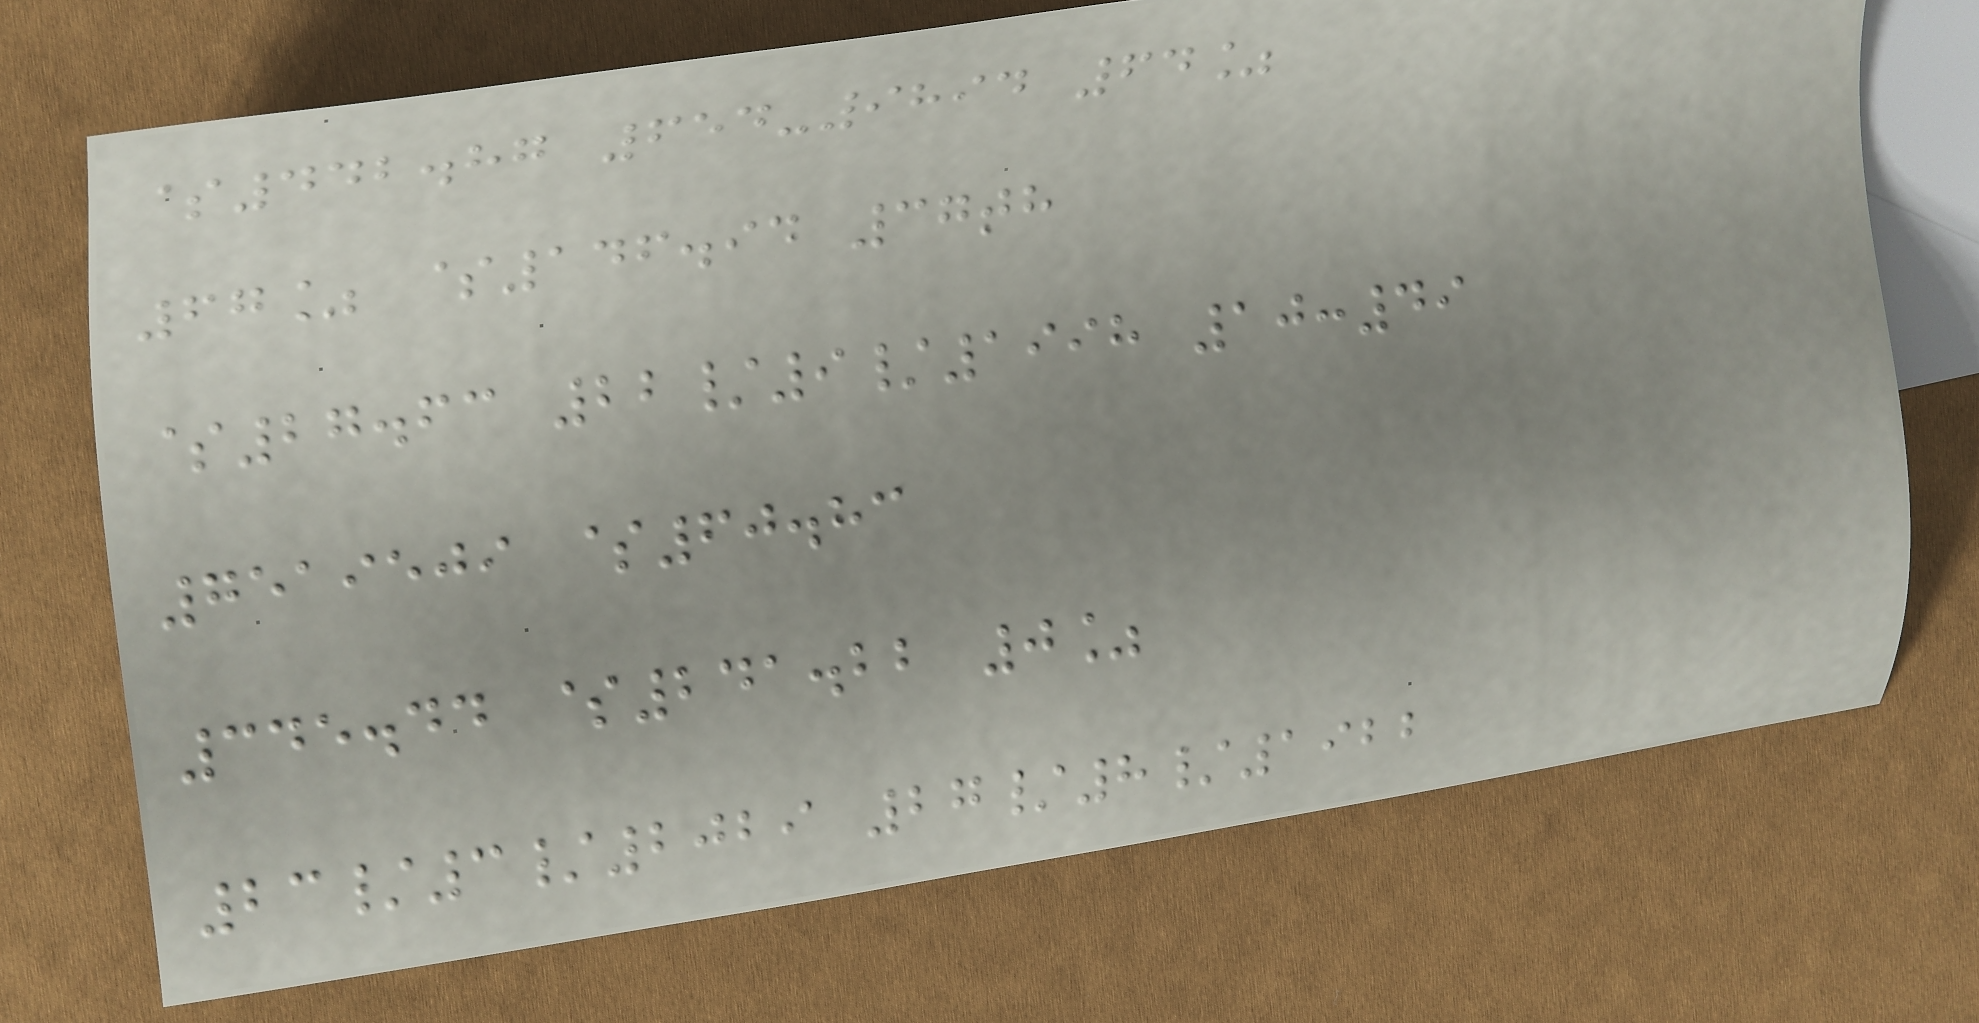$442.87 654-9894 64%
67% $146.94 37th
$27.63 22/9/1998 10:49
7519509 $60.83
345.44 $241.22 0%
23/3/2029 27/8/1922
